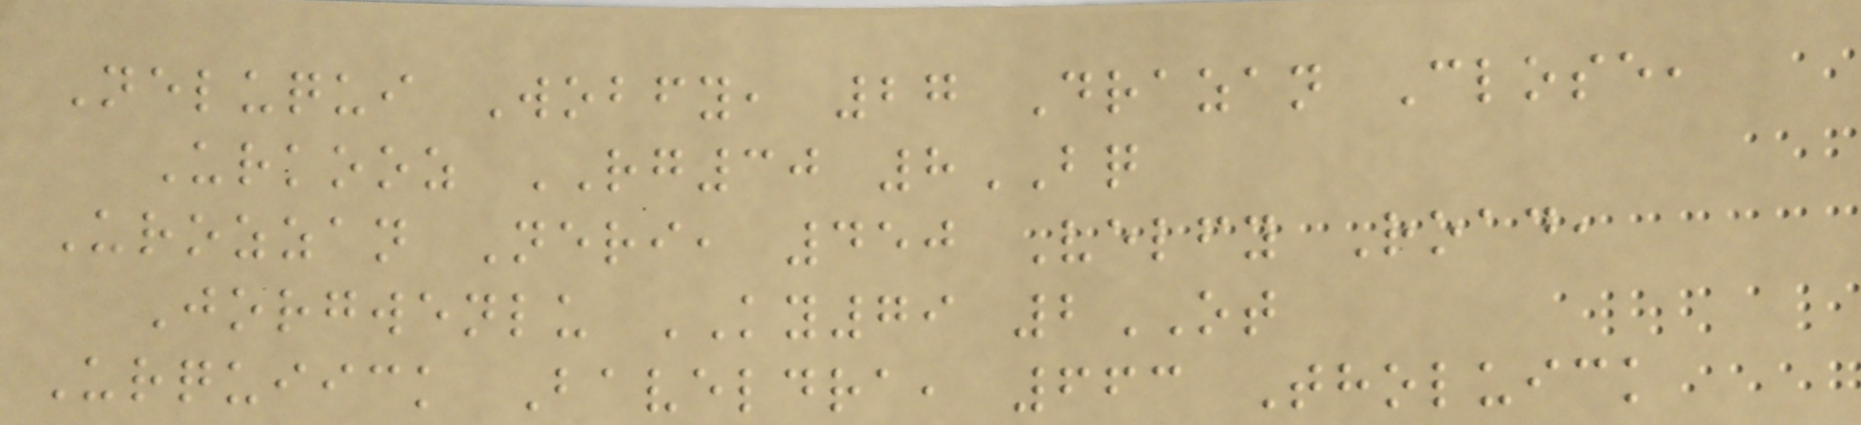Neluqui Wobfy, 27 Drazan Close,
Urkooz RG30 8BQ
Urozzan Neri, 450 Velfy Road,
Jorgwenlu KY79 2OT
Urquiick Baveldra, 663 Tholuick
